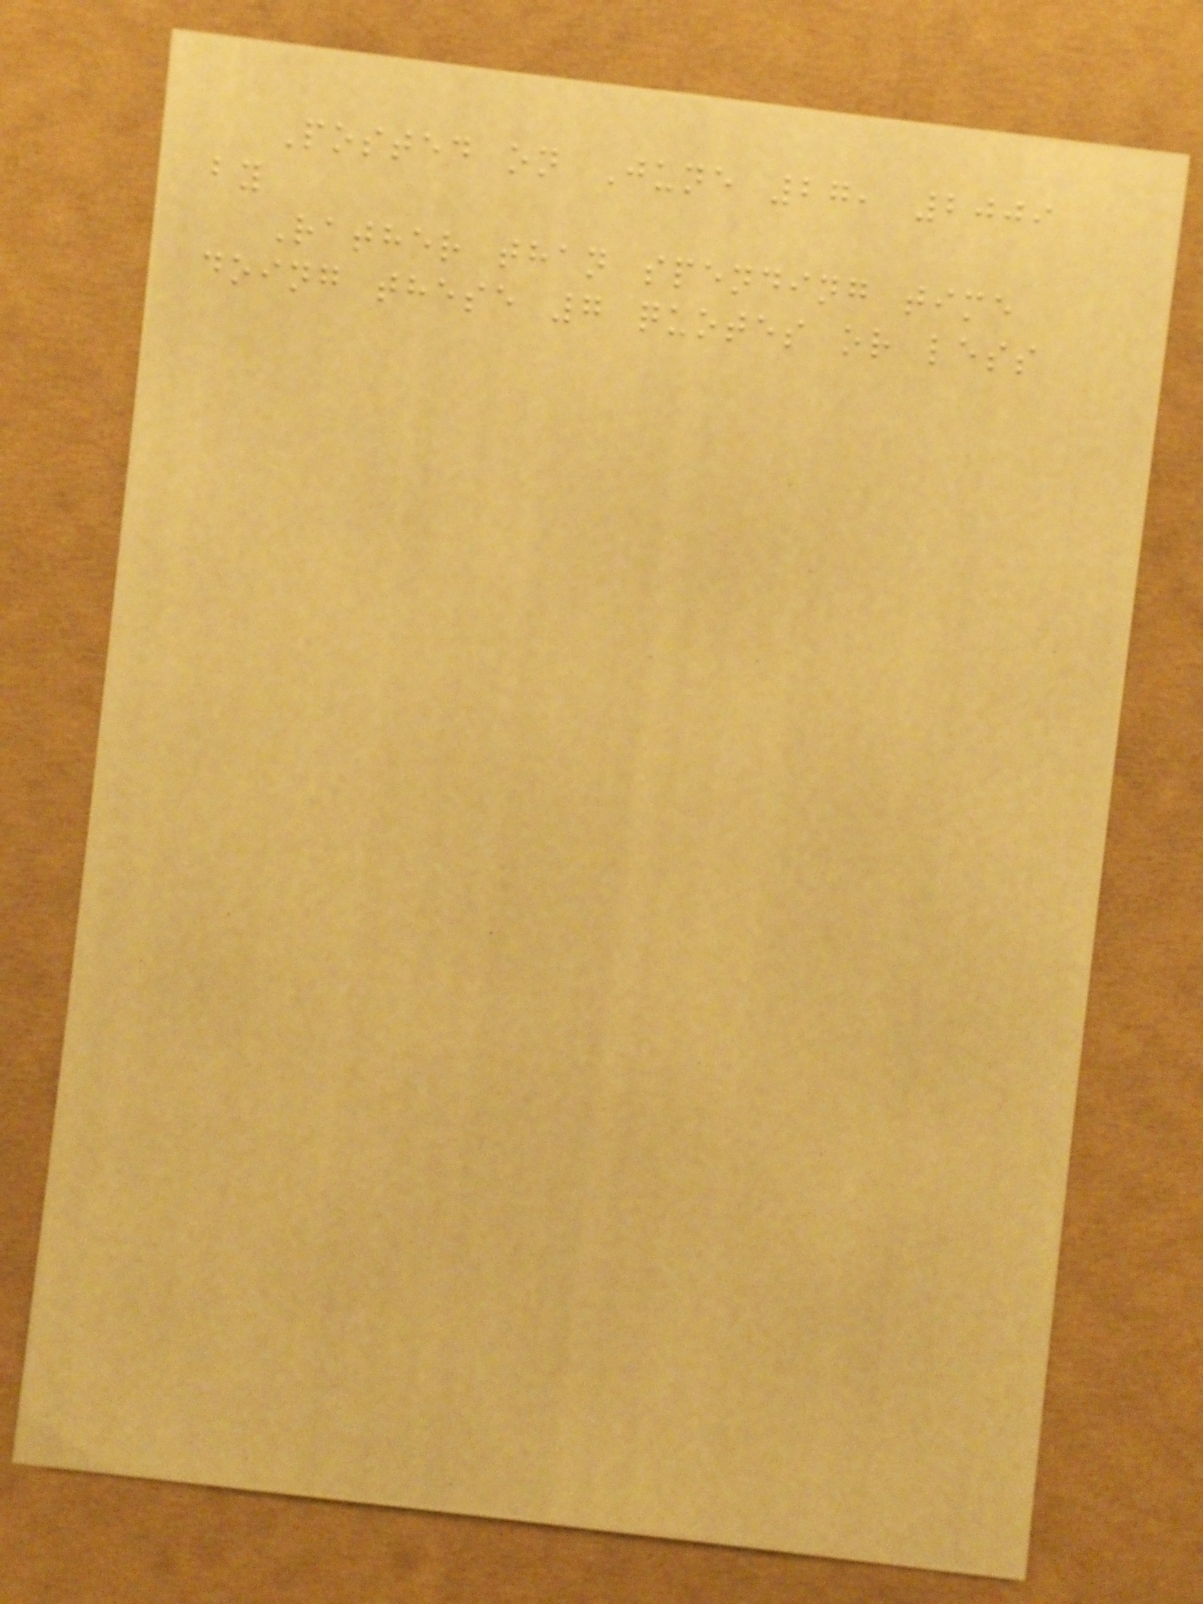Posted on June 27, 2009
by
Rather than spending time
doing these 7 quotes or less
